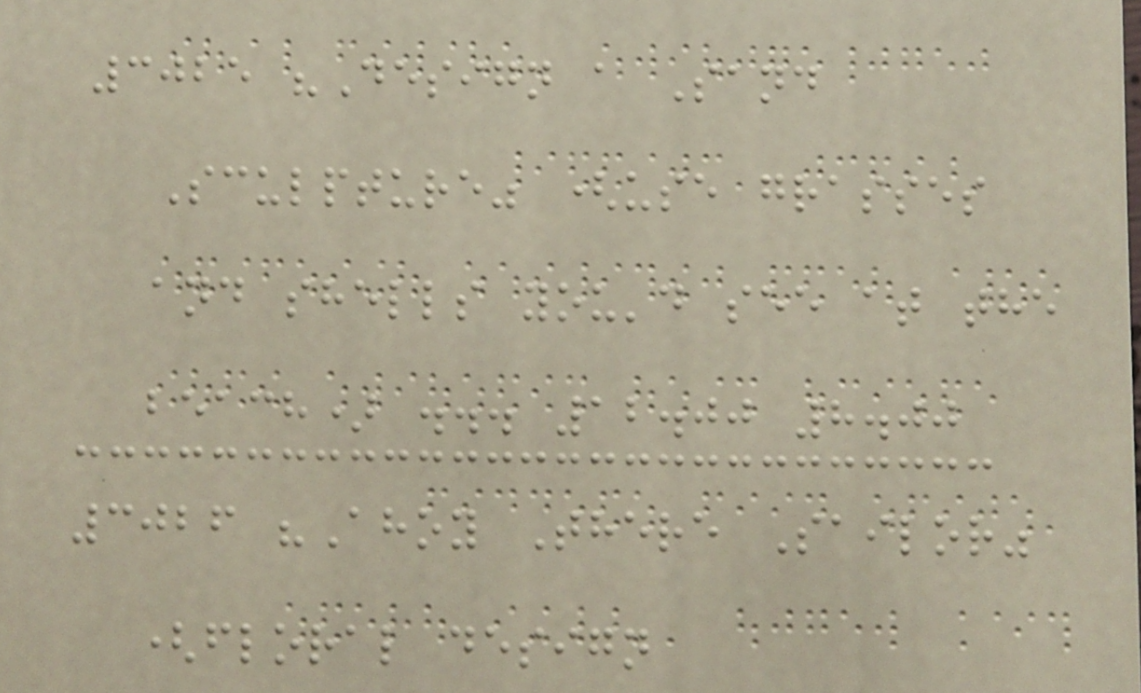3025 "Design a Sand
Sculpture" (use grasses
and shells you'd see at the
beach) ... 12.00 8.00
3026 "Ahoy There Sailor"
(floral design
